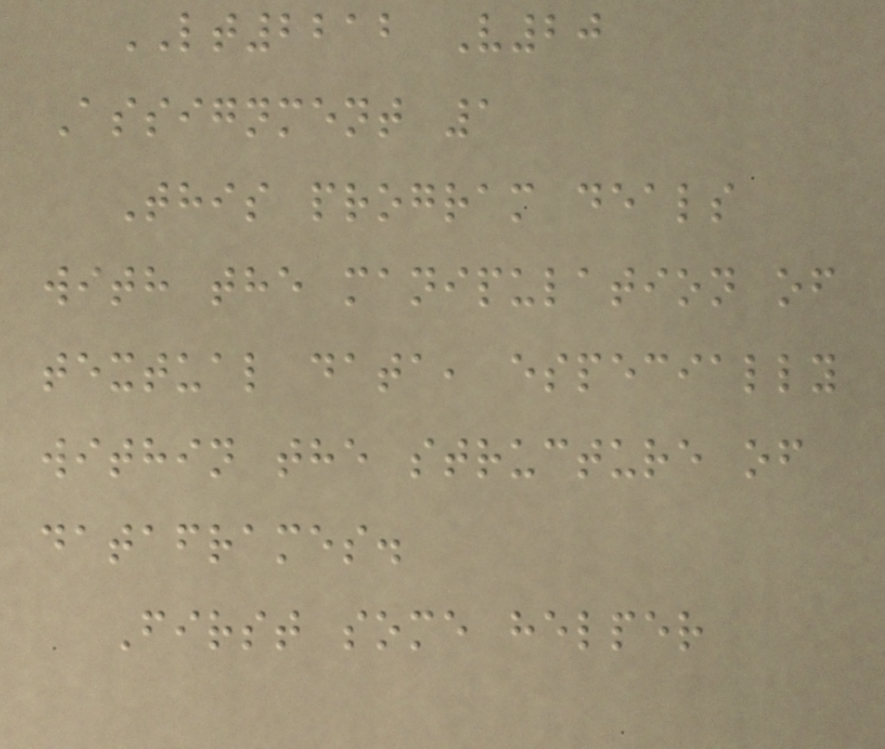LT2212 V20
Assignment 1
This program deals
with the manipulation of
textual data, especially
within the structure of
dataframes.
First some helper
